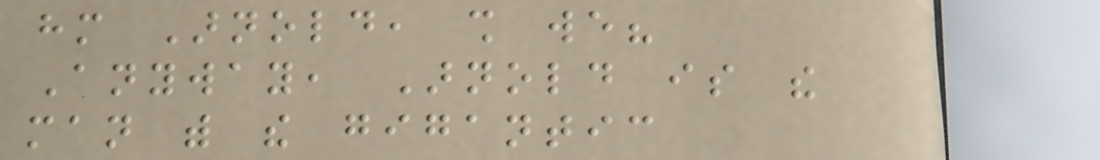him Arnold, shall we?
Anyway, Arnold is the
man with the gigantic
